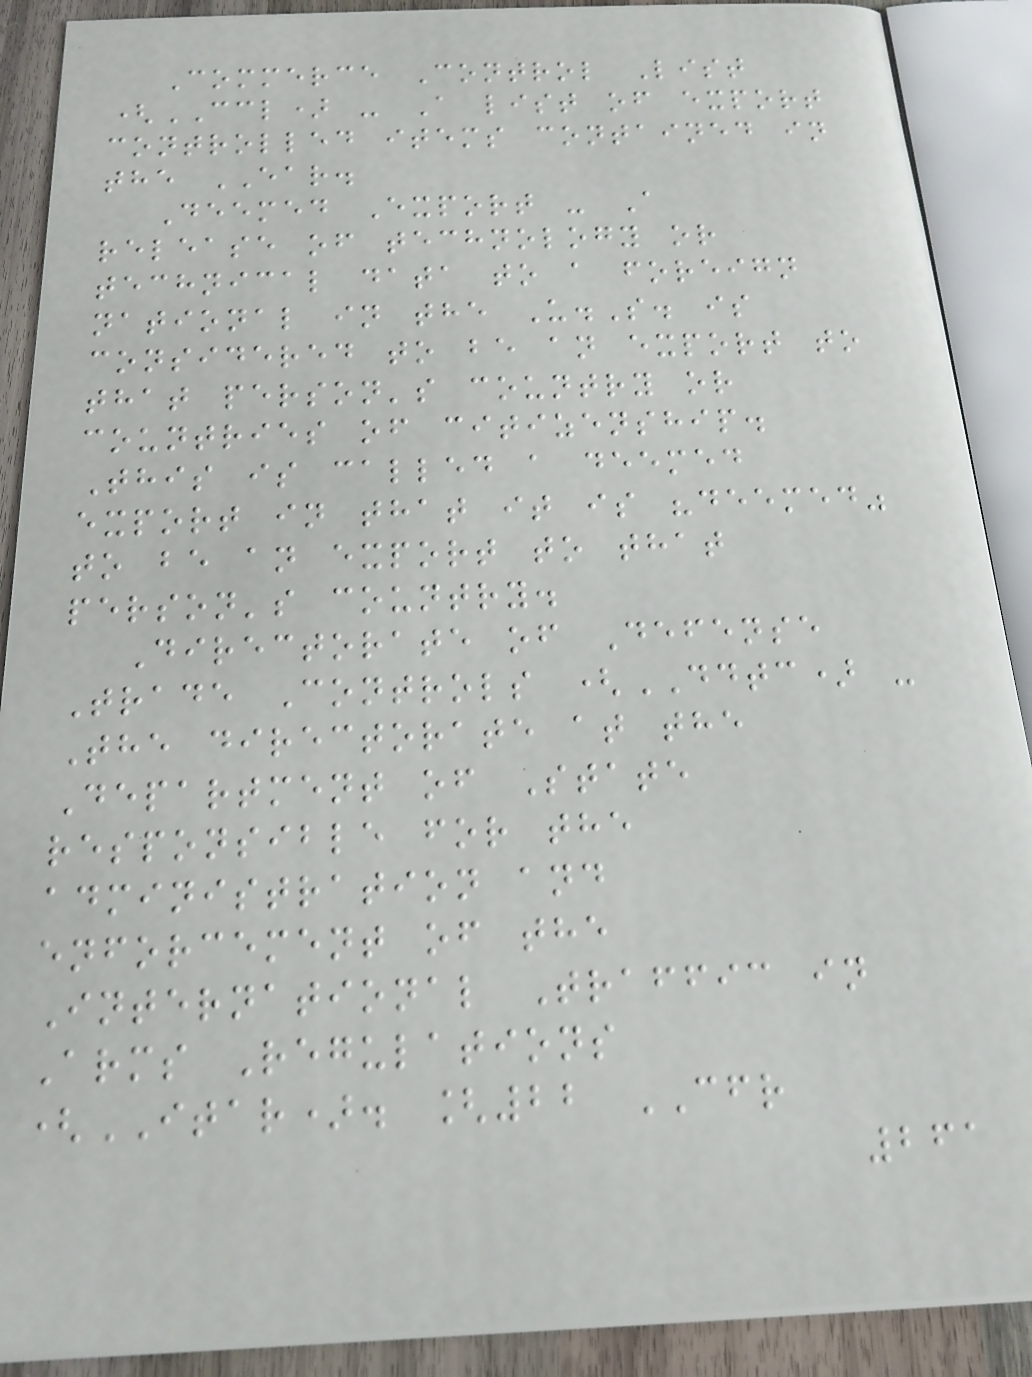Commerce Control List
(CCL) - A list of export
controlled items contained in
the EAR.
Deemed Export - A
release of technology or
technical data to a foreign
national in the U.S. is
considered to be an export to
that person's country or
countries of citizenship.
This is called a deemed
export in that it is "deemed"
to be an export to that
person's country.
Directorate of Defense
Trade Controls (DDTC) -
The directorate at the
Department of State
responsible for the
administration and
enforcement of the
International Traffic in
Arms Regulations
(ITAR). [22 CFR
261
